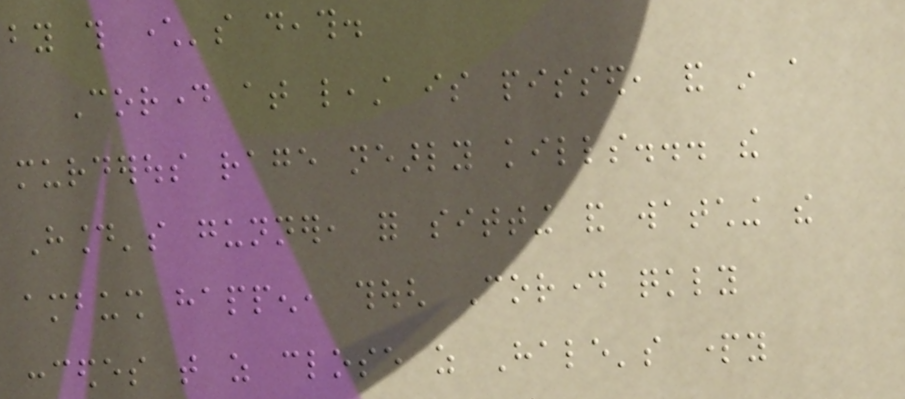by this character's death.
Corday at least is pissed, and in a
murderous rage nearly kills... the
Hound's gunner, for sitting and watching the
ambush happen, though Corday quickly
concedes that as close as Hale's party
